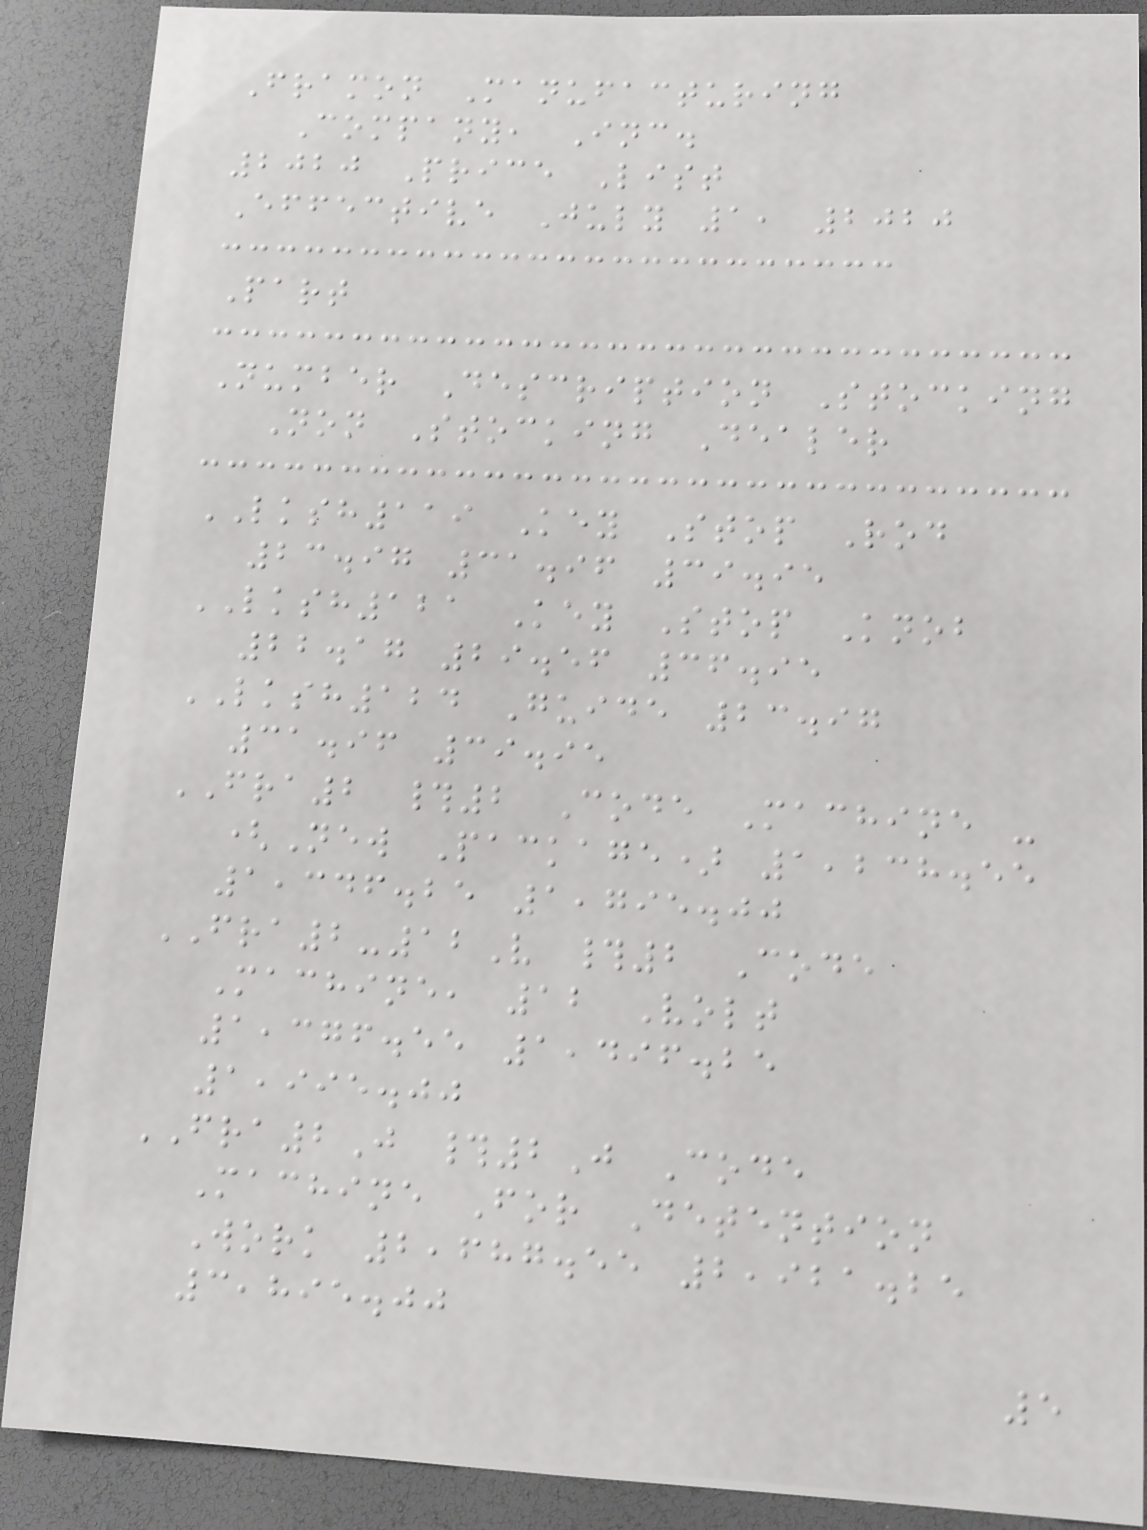Framon Manufacturing
Company, Inc.
2020 Price List
Effective July 1, 2020
Part
Number Description Stocking
Non Stocking Dealer
LKSH119 Key Stop Rod
23.97 31.96 39.95
LKSH121 Key Stop Knob
22.17 29.56 36.95
LKSH124 Guide 23.97
31.96 39.95
FRA2 #2 Code Machine -
(New Package) 1,238.55
1,346.25 1,795.00
FRA2-12V #2 Code
Machine, 12 Volt
1,376.55 1,496.25
1,995.00
FRA2J #2J Code
Machine For Detention
Work 2,687.55 2,921.25
3,895.00
5
